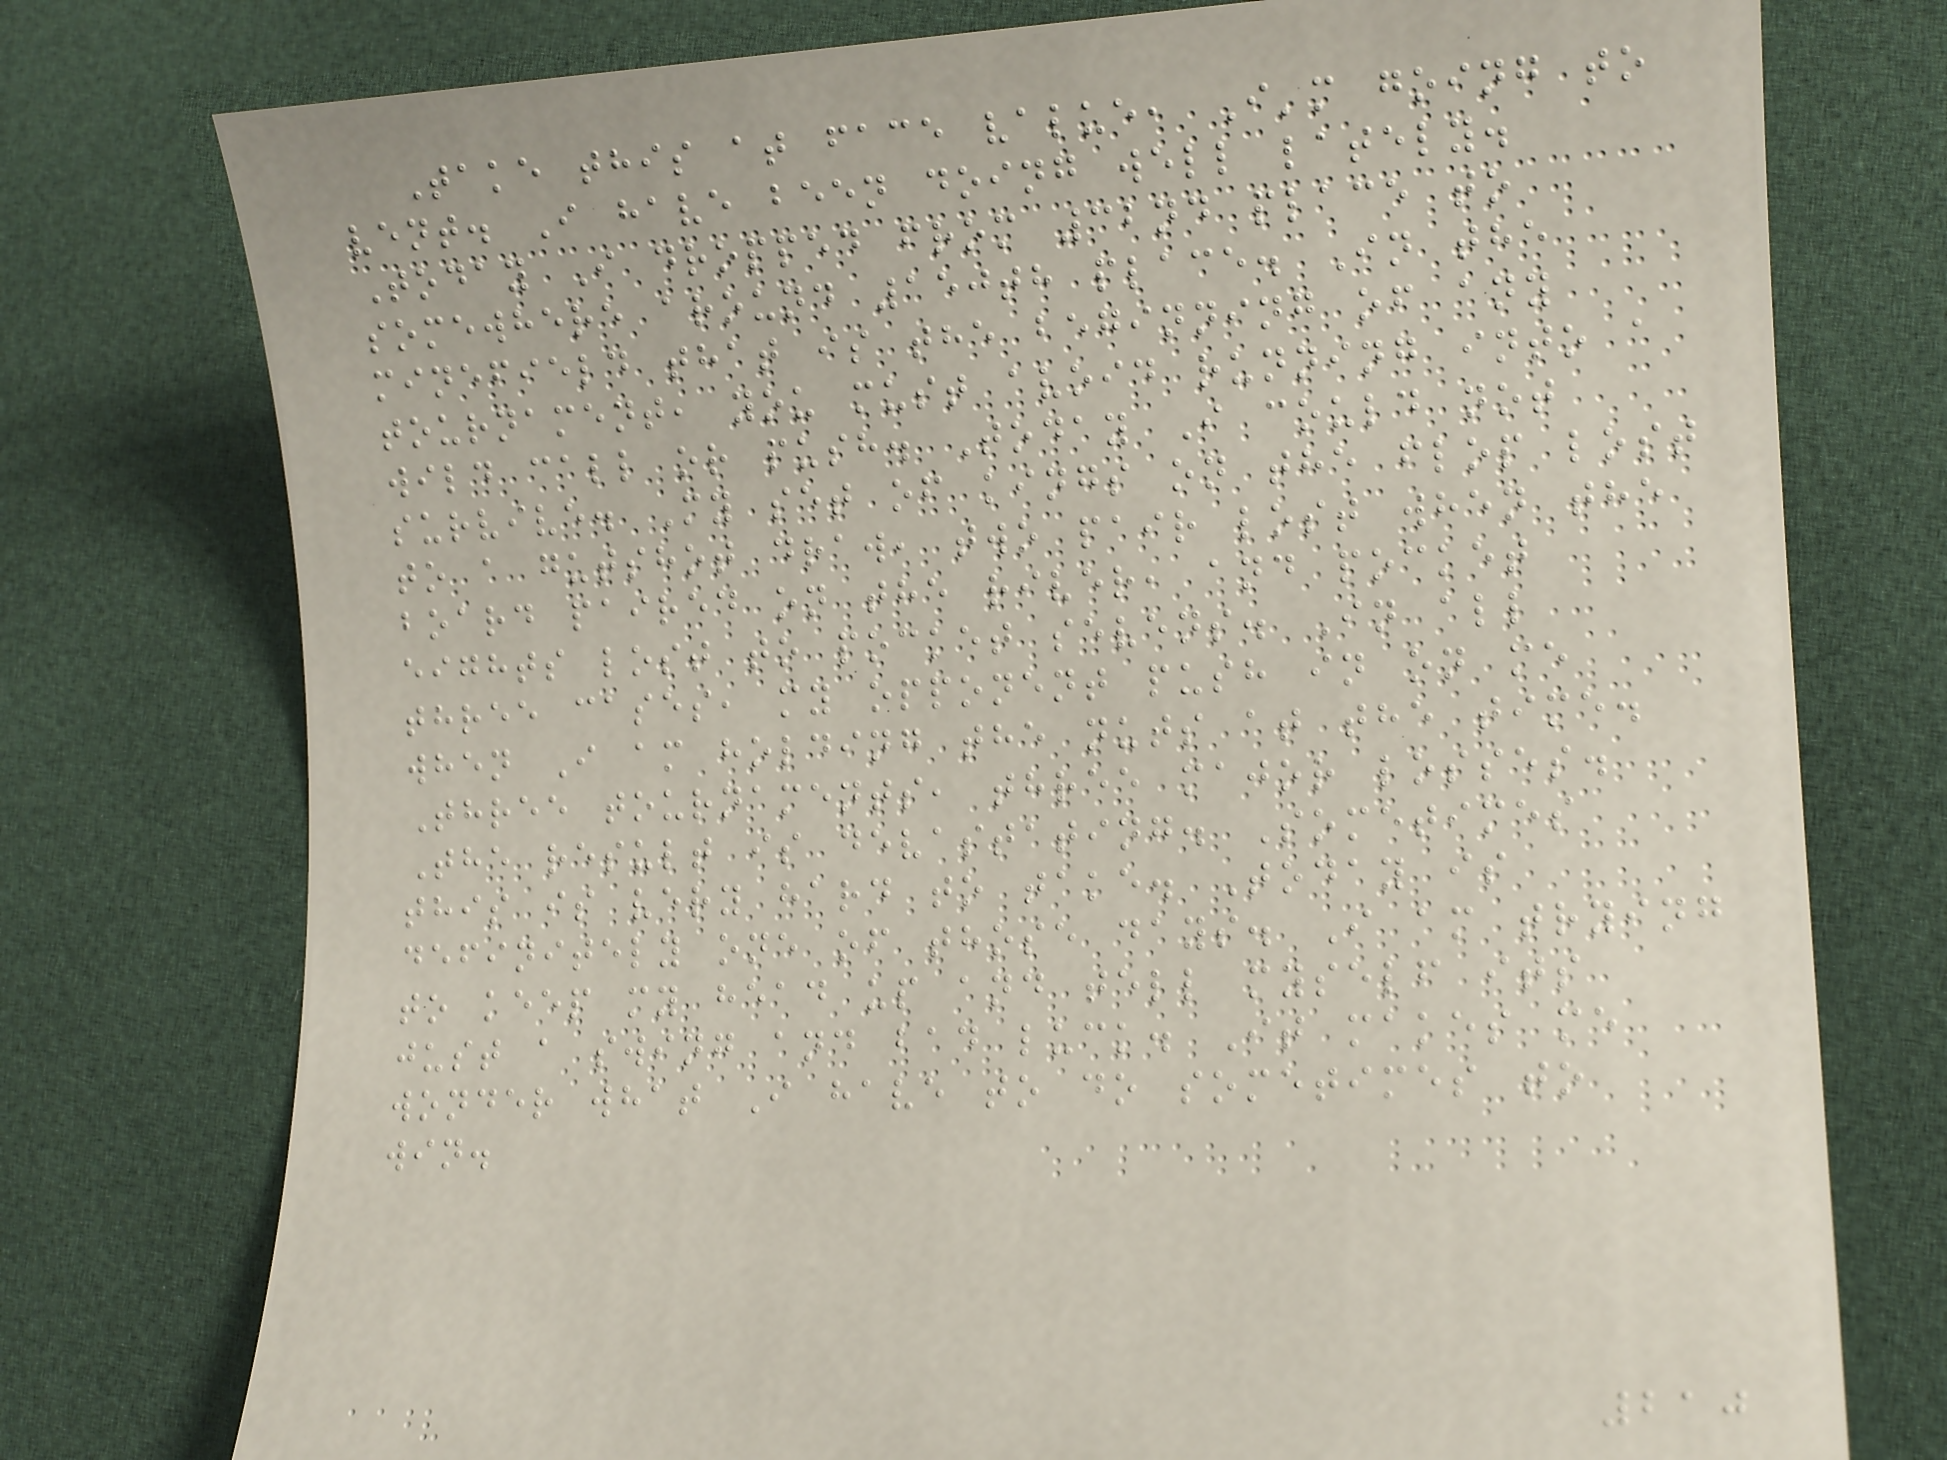Take this at face value, I'm going to
vent. I have been doing well lately.
Today I dropped from 32nd place to
somewhere around 150th place. In the
minefield that is the beginning of any
tournament, you must avoid running into a
wild call or push. Today I could not
survive. My set of kings on the flop lost
to a gutshot draw, two pair lost when the
board paired on the river, and pocket
eights lost to pocket sevens. In all
three cases, my opponent push in on me
when I am holding the nuts at the time.
Three tournaments, three major losses.
The result is devastating. Sometimes
this is very hard to take. Today is
definitely one of those days. I am trying
to keep my head up and tell myself its
just a swing and bad luck. It makes me
wonder what I have to do sometimes to
win.
210
